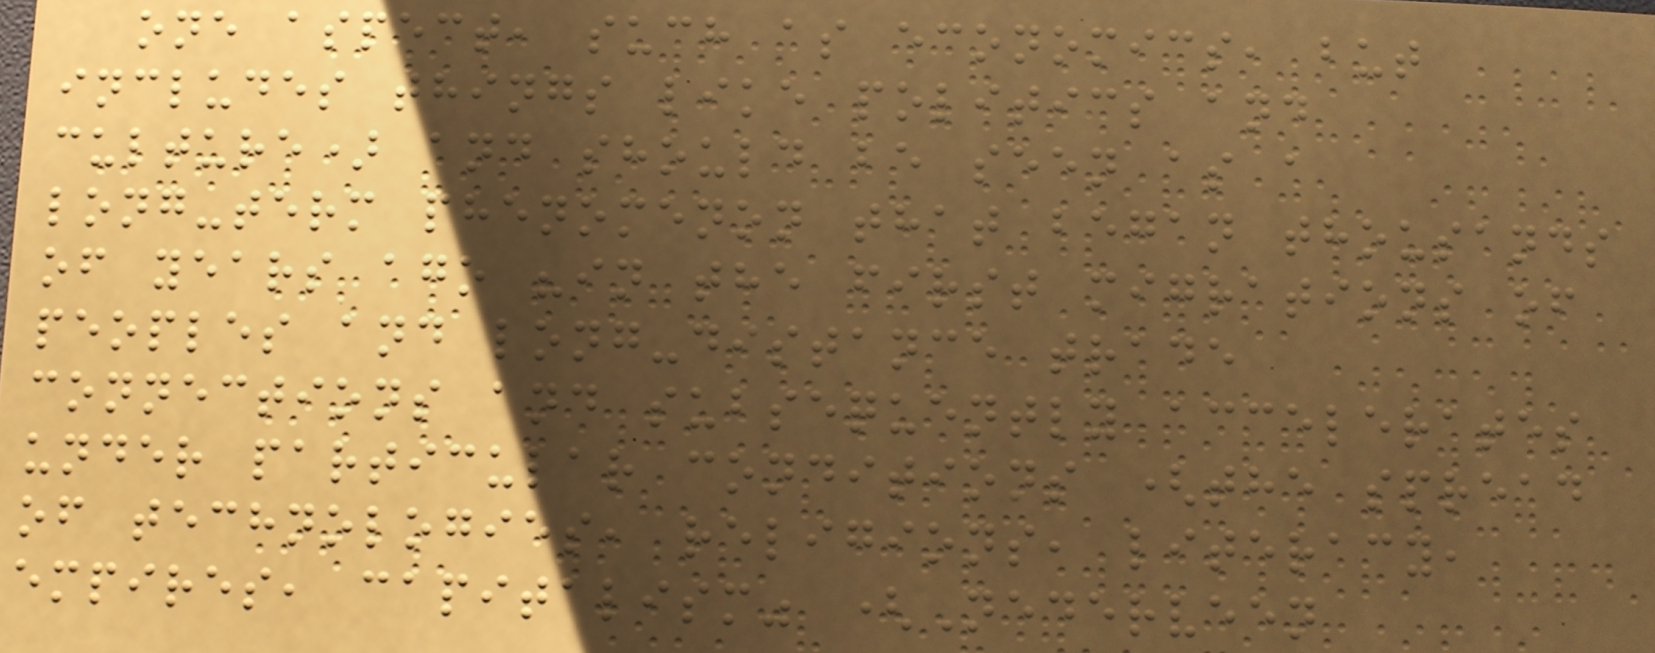one aspect, such as economics, but
includes things like politics and
culture) and should be seen as a
long-term phenomenon that began thousands
of years ago "in the first migrations of
peoples and long-distance trade
connections and subsequently accelerates
under particular conditions (the spread
of technologies, religions, literacy,
empires, capitalism" (Nederveen
